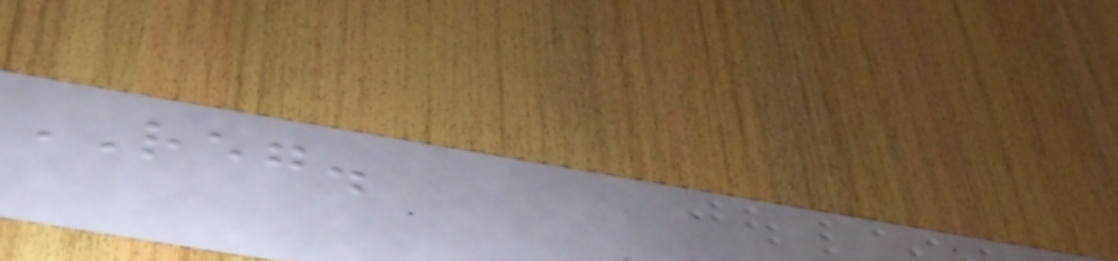REG.
